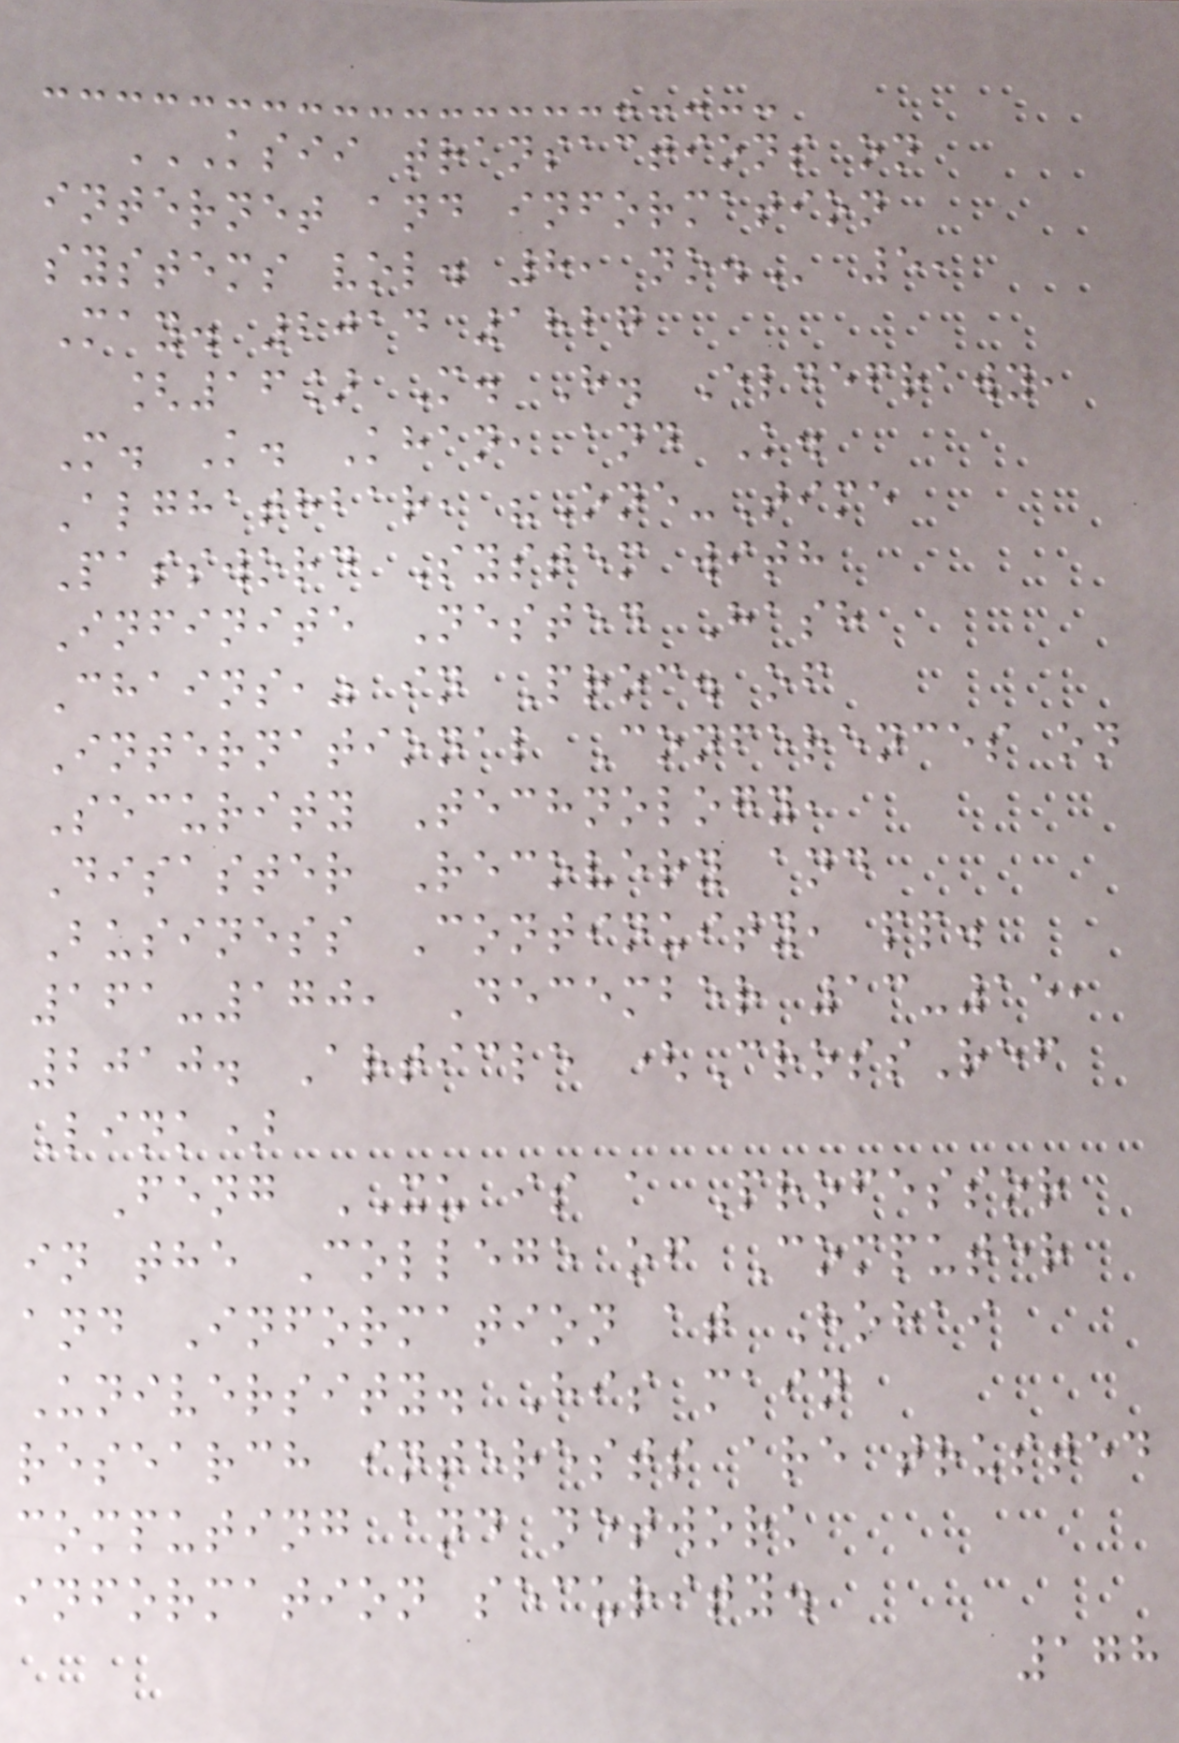KSII TRANSACTIONS ON
INTERNET AND INFORMATION
SYSTEMS VOL. 8, NO. 5,
May. 2014 1827
[16] M. H. Eldefrawy,
M. K. Khan, and K.
Alghathbar, "One-Time
Password System with
Infinite Nested Hash
Chains," in Proc. of
International Conferences on
Security Technology,
Disaster Recovery and
Business Continuity, pp.
161-170, December 13-15,
2010. Article (CrossRef
Link)
Feng XU is a Professor
in the College of Computer
and Information at Hohai
University. His main
research interests are trusted
computing and network
information security.
178
